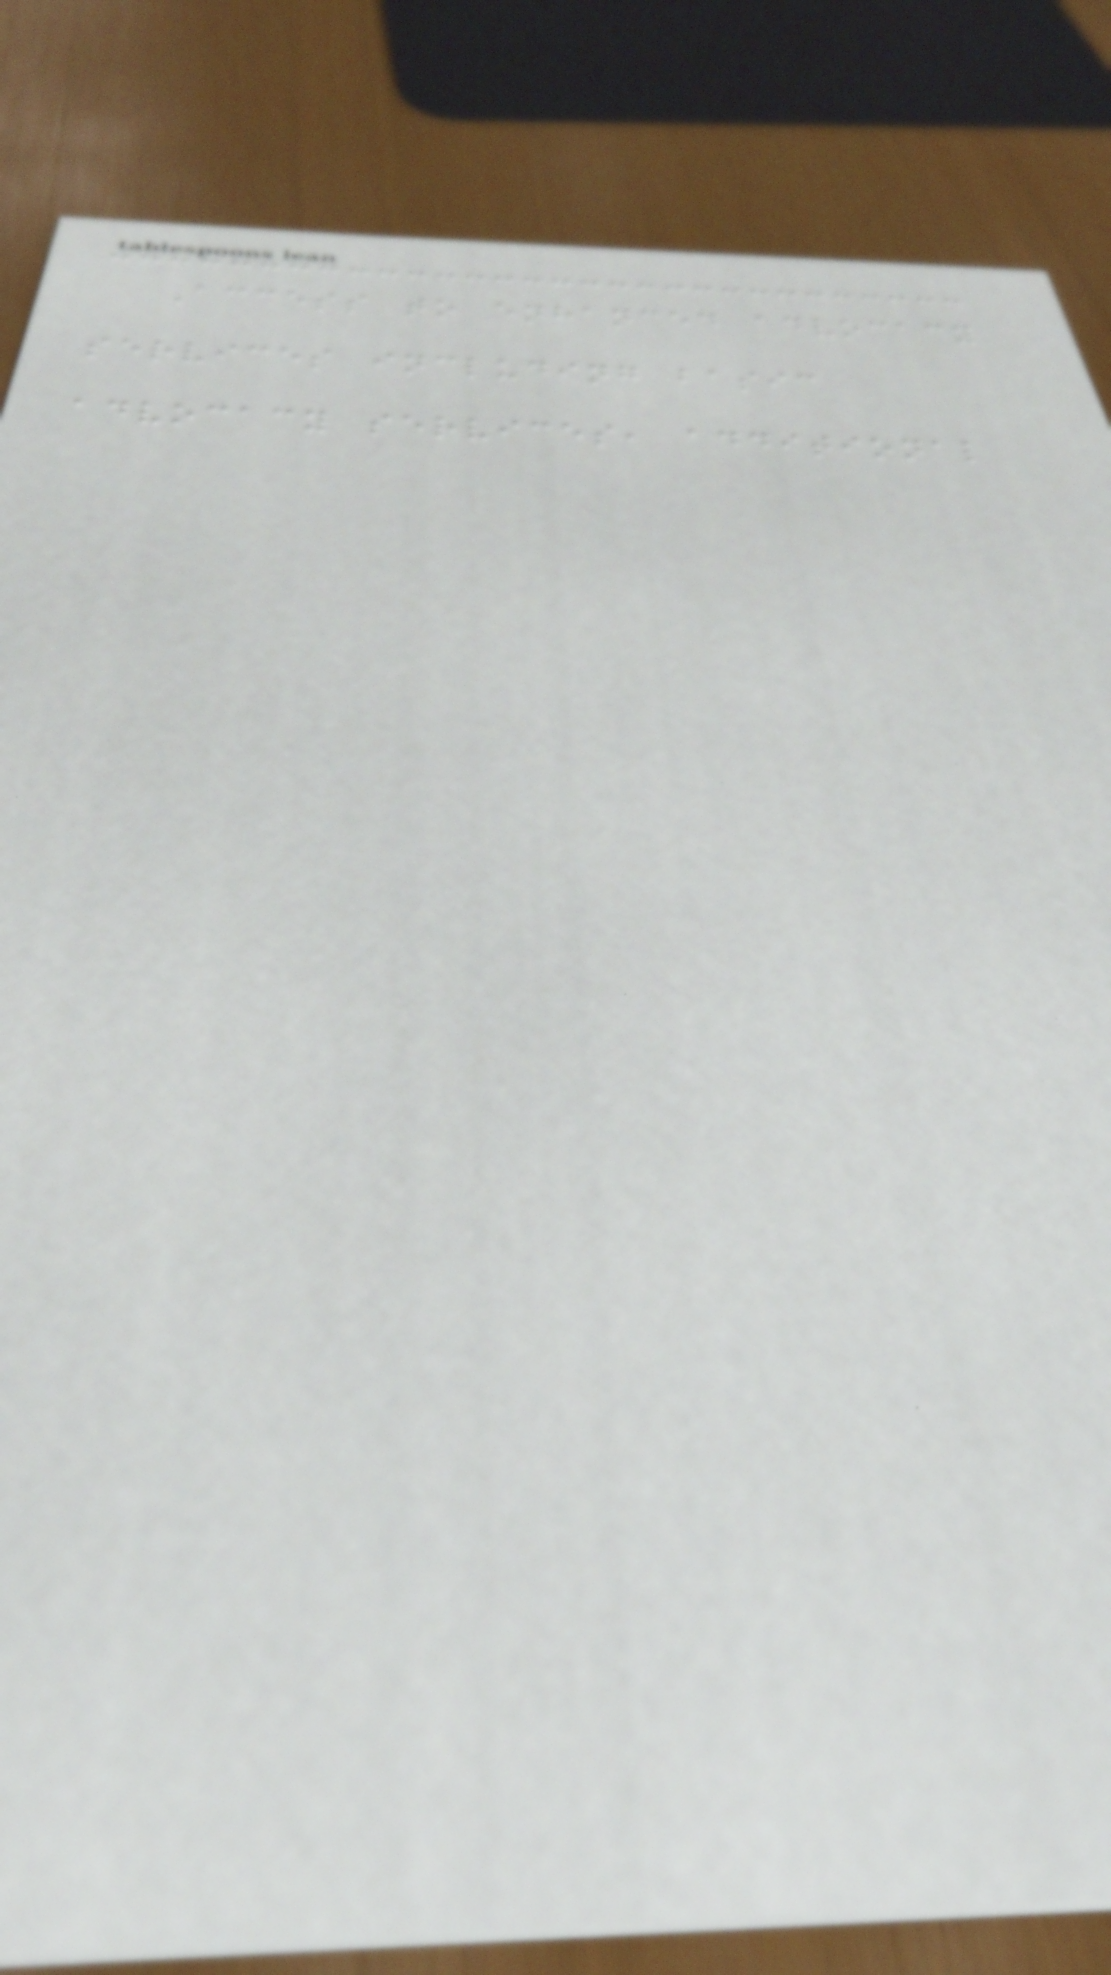Access to enhanced advocacy
services including basic
advocacy services, additional
